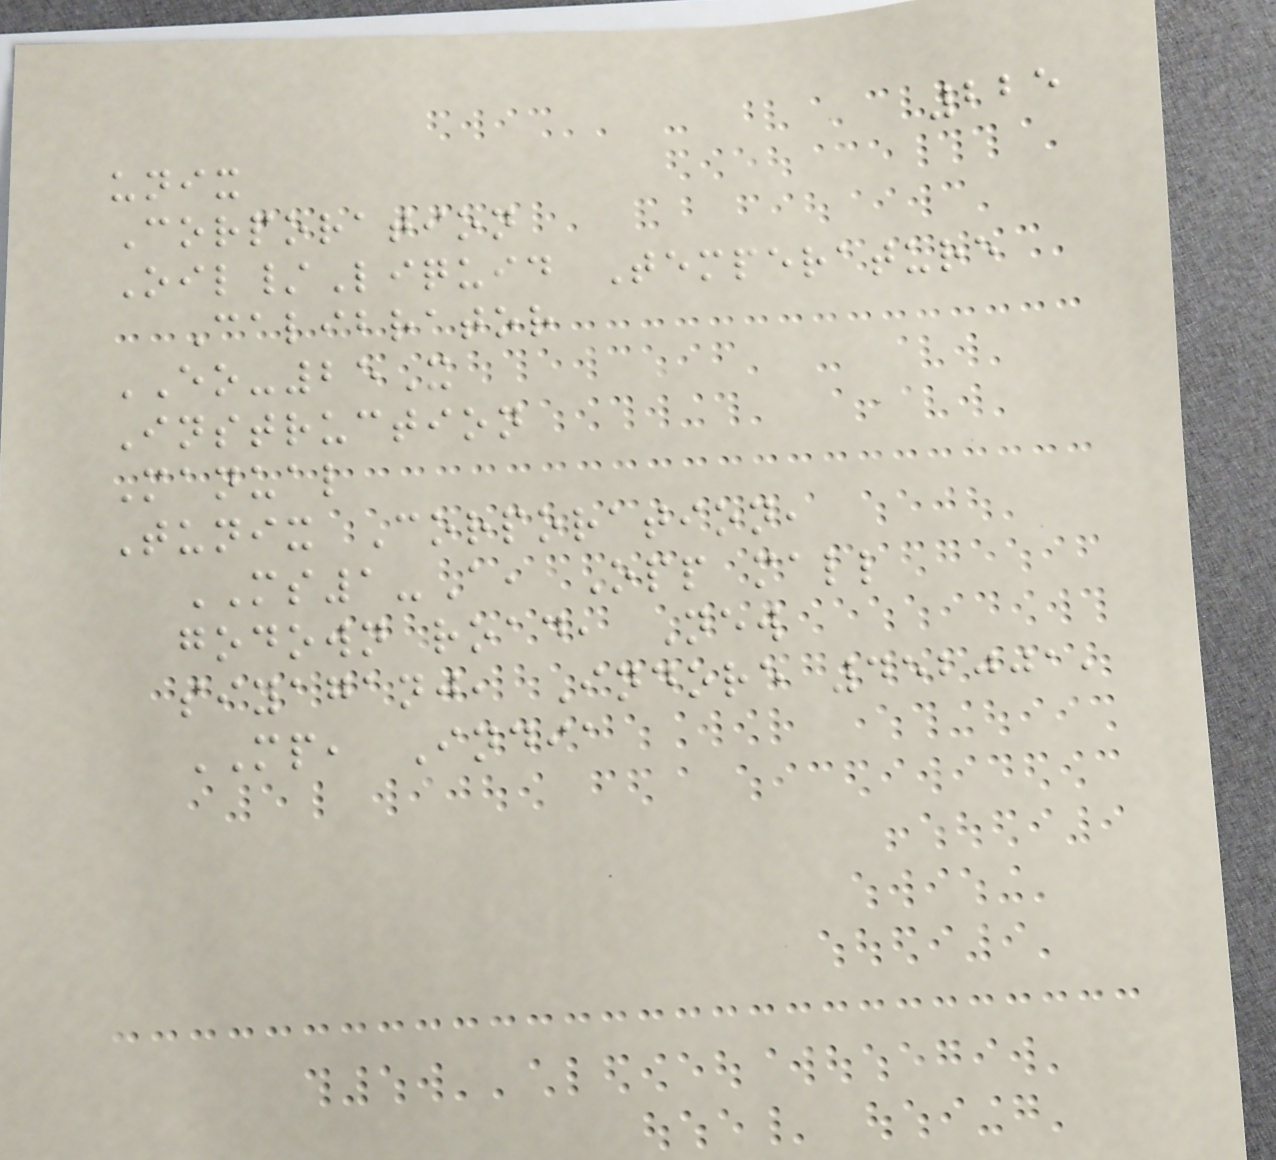225
unix
Corporation
Oil/Liquid Temperature
Calibrator
EO-25X
Instruction
Manual
Tunix Corporation,
MS1-A, Opp mall
godown road, New
siyaganj, Indore 452001,
MP, India
